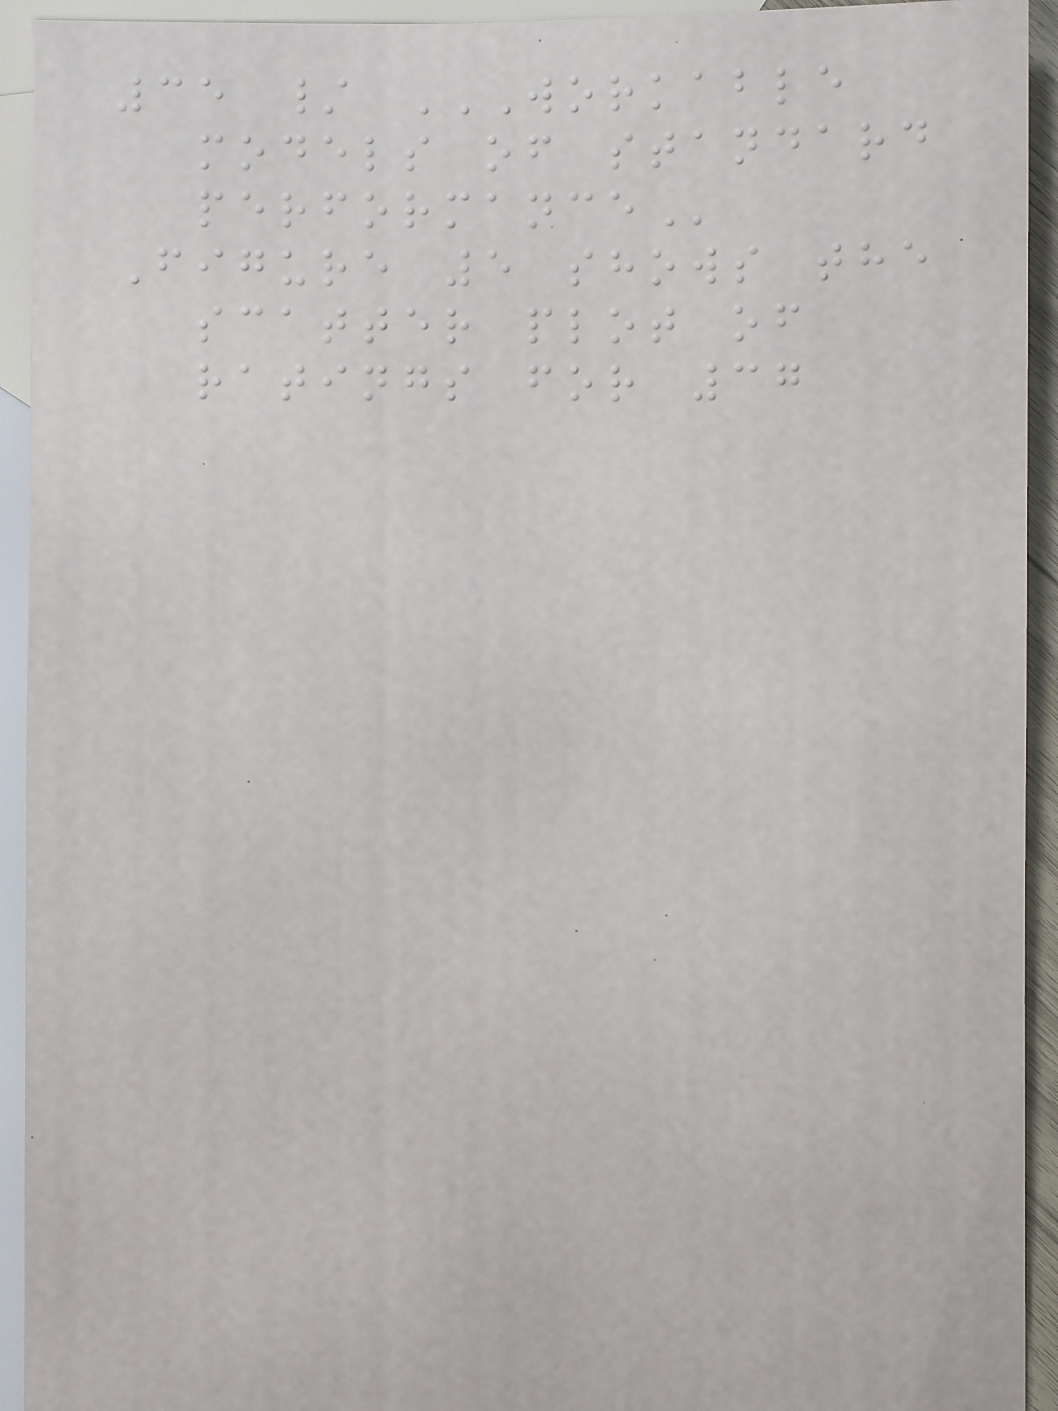35 / WORKABLE
MODELS OF STANDARD
PERFORMANCE
Figure 5 shows the
scatter plot of
ratings for 37
